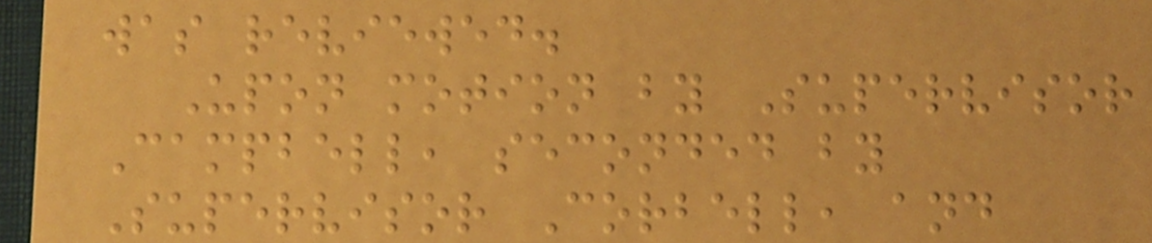was reviewed.
Upon motion by Supervisor
Campbell, seconded by
Supervisor Corbell, and
